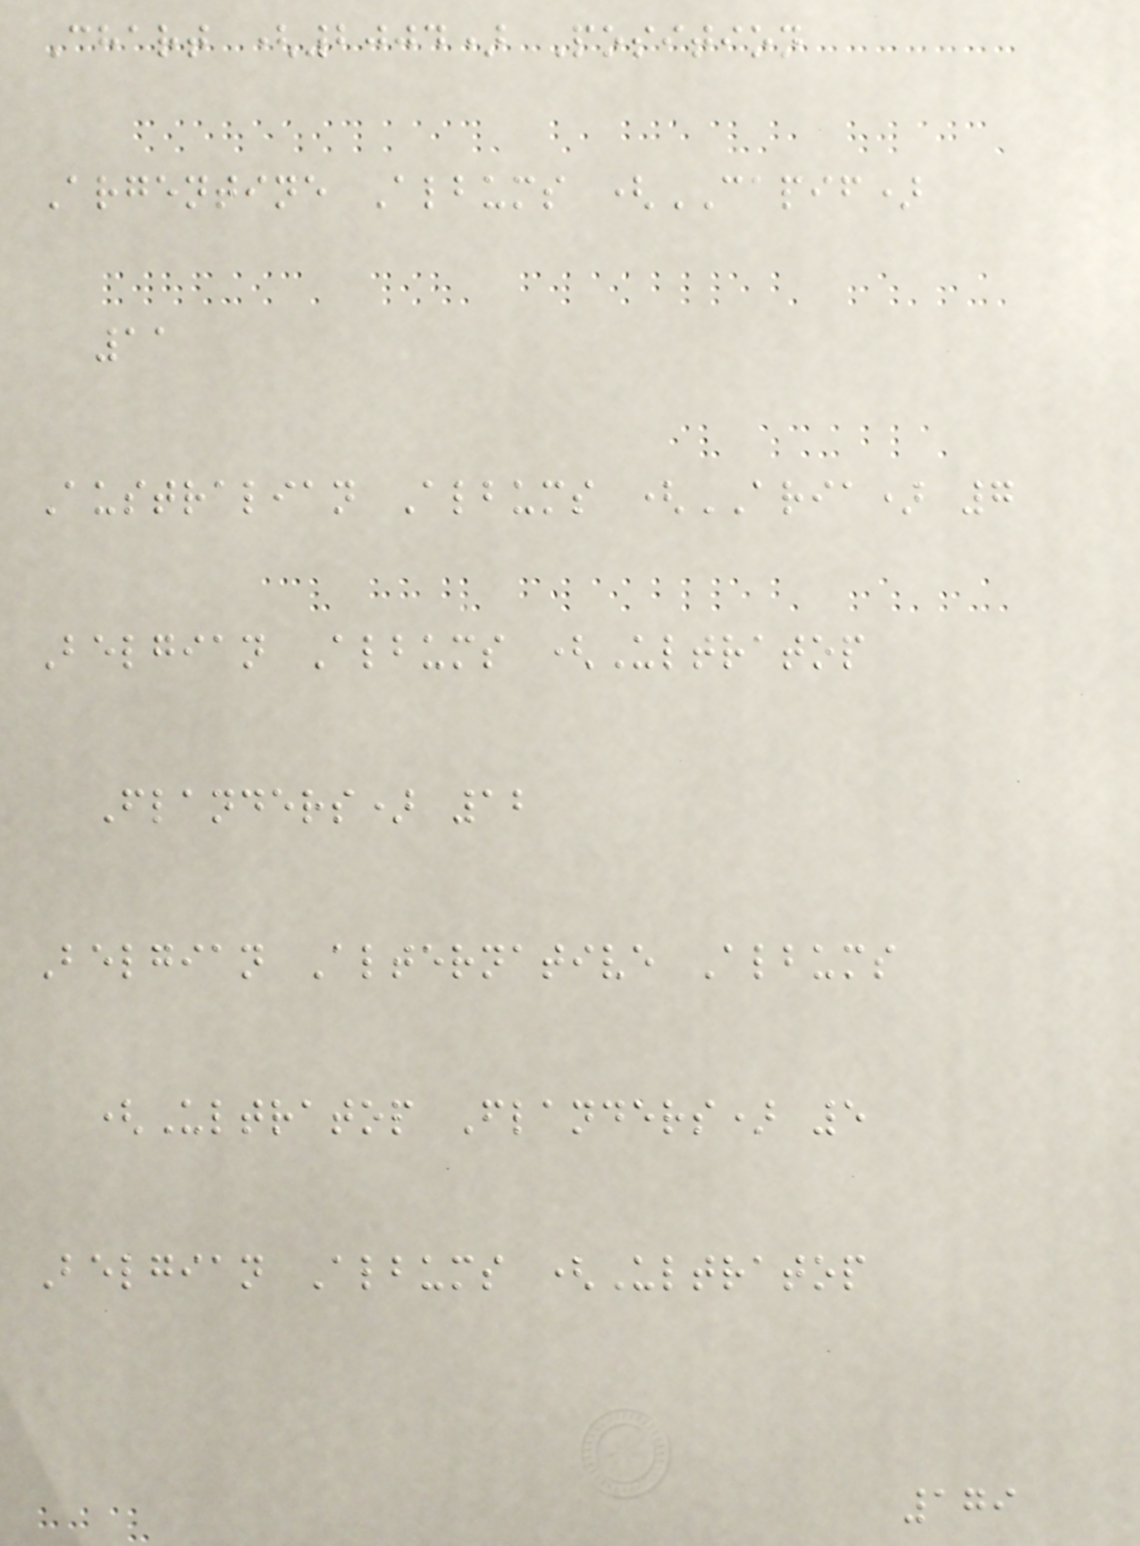Chart (2004) Position
Argentine Albums (CAPIF)
11
Australian Albums (ARIA) 7
Belgian Albums (Ultratop
Flanders) 12
Belgian Alternative Albums
(Ultratop Flanders) 5
Belgian Albums (Ultratop
179
